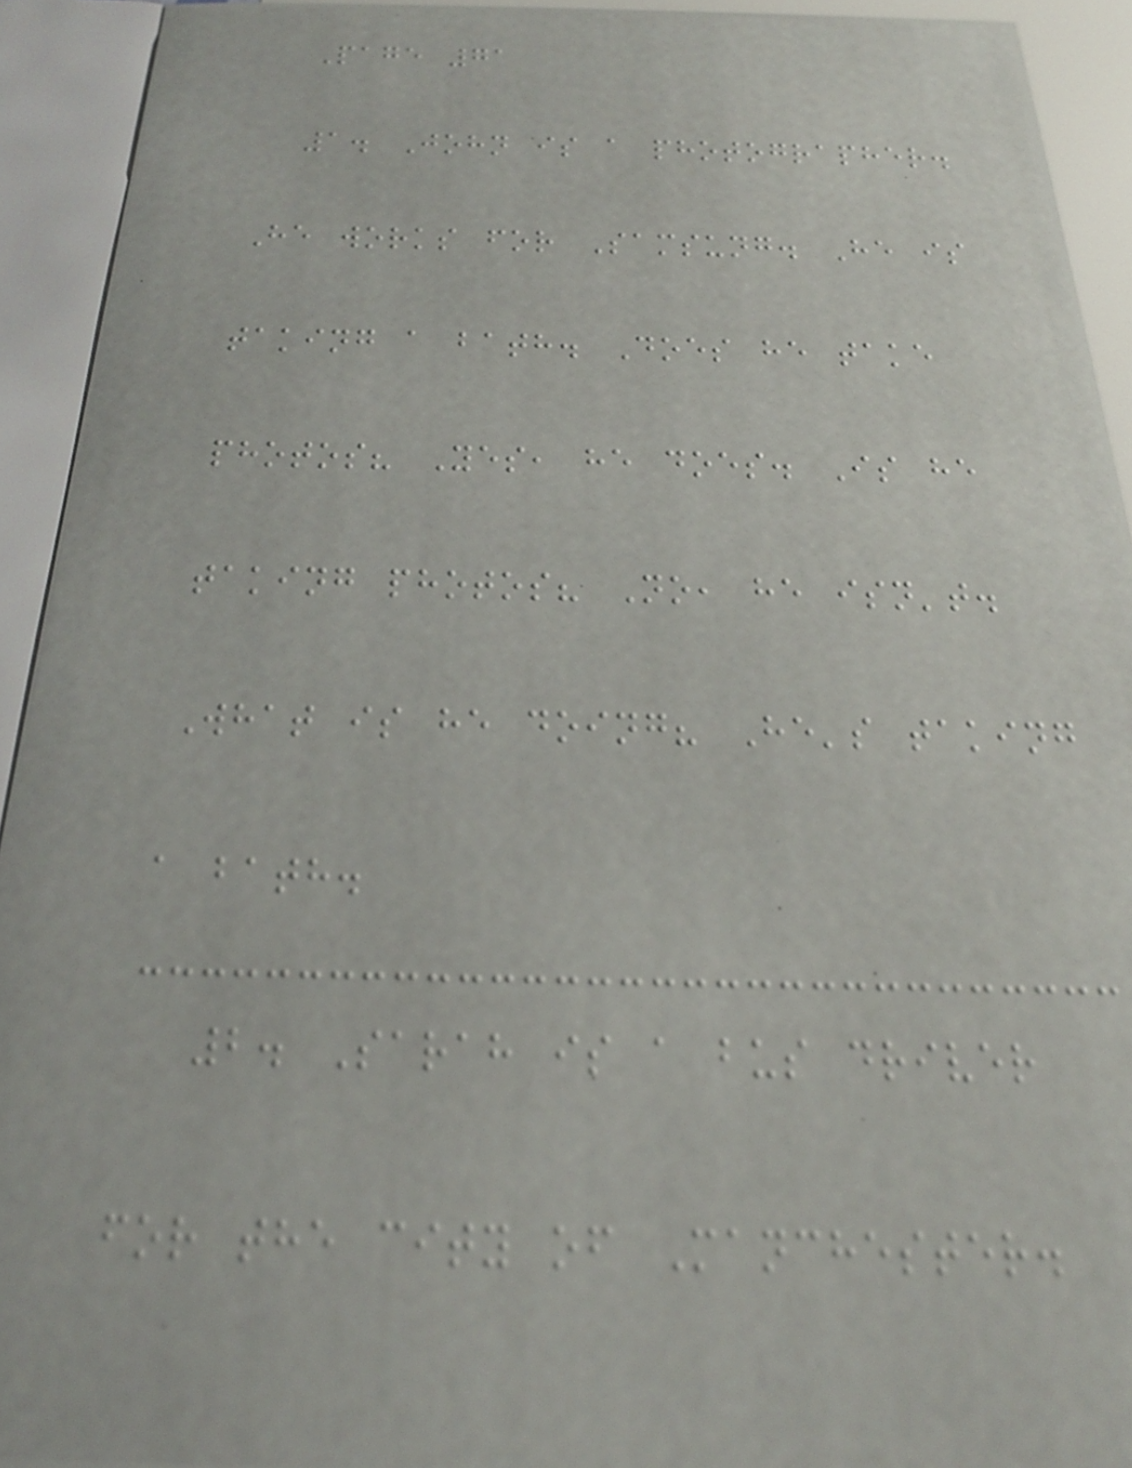Page 71
1. John is a photographer.
He works for Samsung. He is
taking a bath. Does he take
photos? Yes, he does. Is he
taking photos? No, he isn't.
What is he doing? He's taking
a bath.
2. Sarah is a bus driver
for the city of Manchester.
